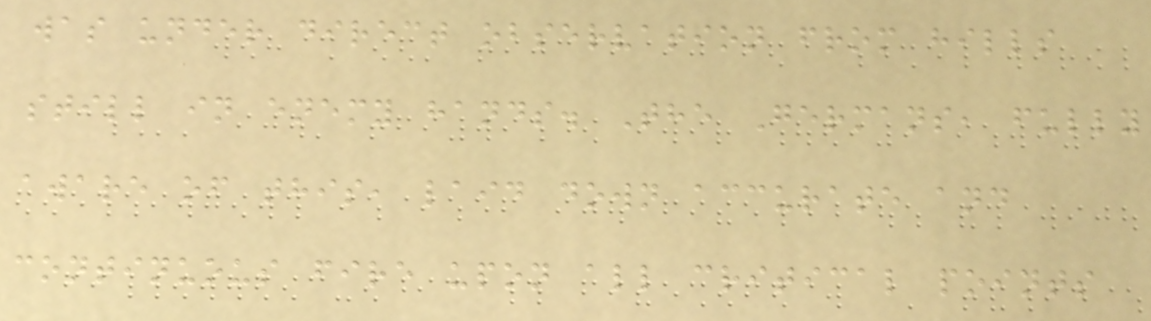was under direct observation from hills
still in enemy hands. The Germans, fully
aware of this, laid down accurate and
continuous fire upon all critical points
